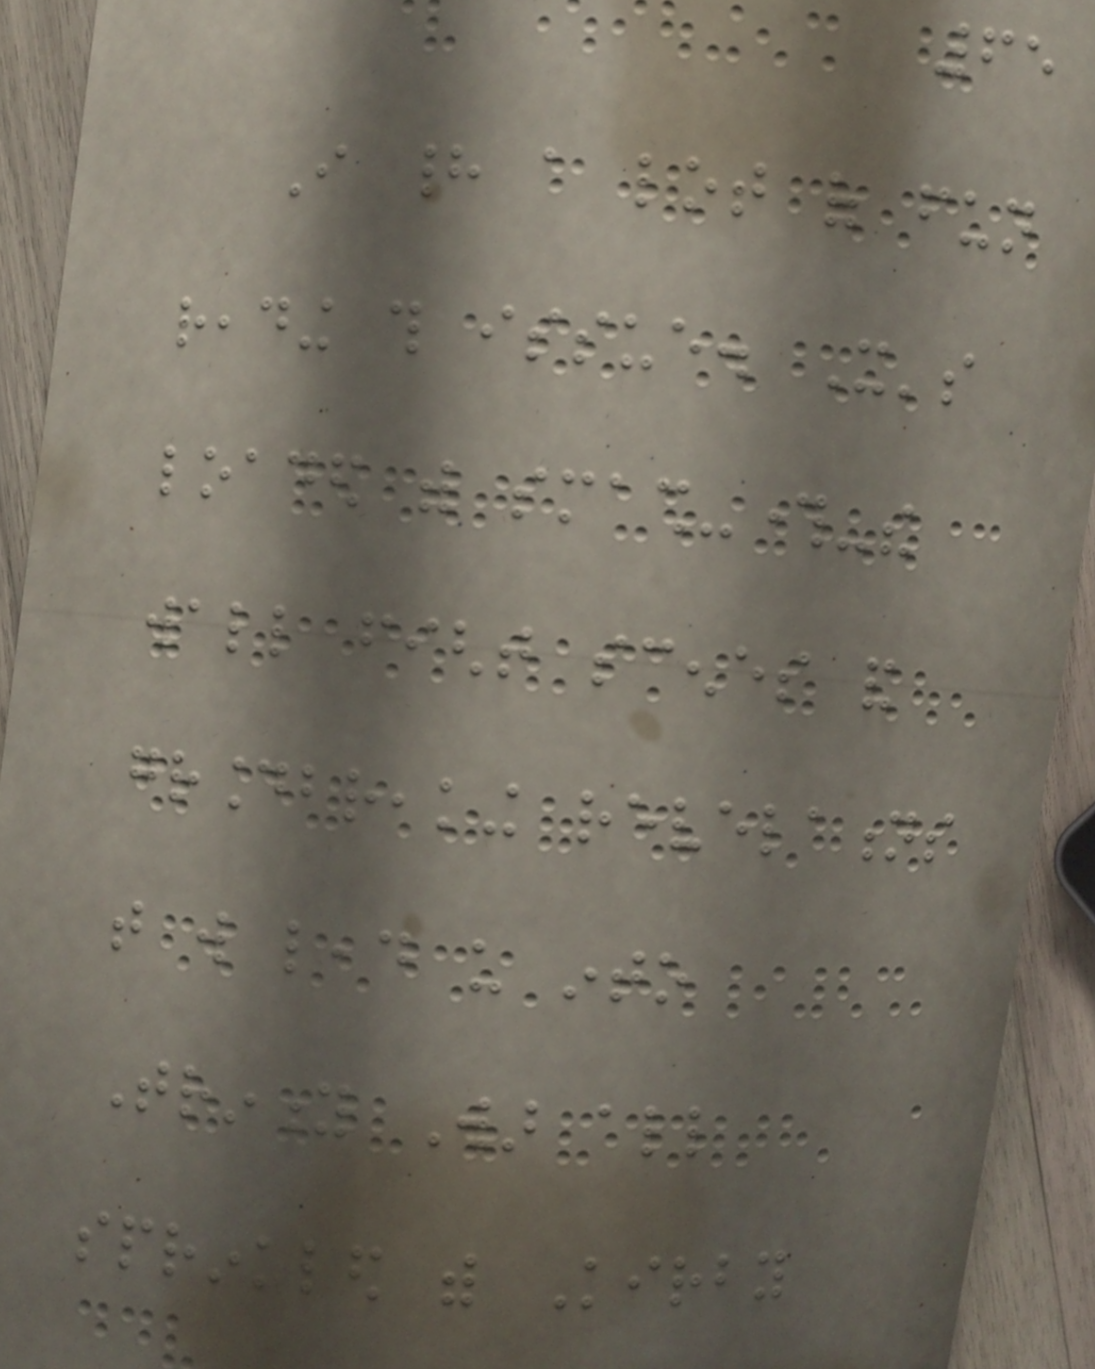65
I had a lot of fun
reading this issue. It's
loaded with smash-through-the
wall fight scenes and
groundbreaking revelations
that will lead us into
Trinity War all
sprinkled with Kirby
